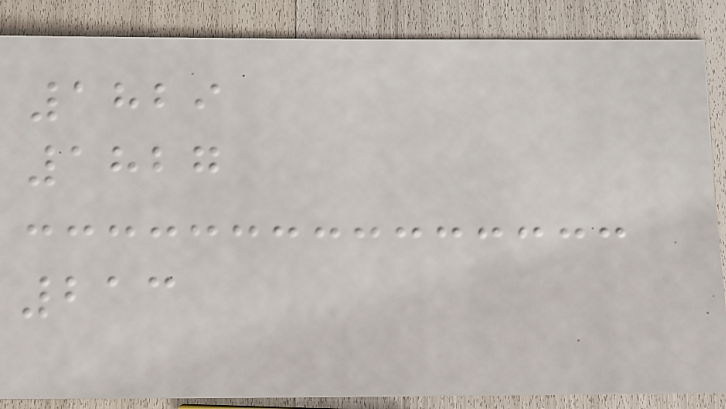1829
1827
213
